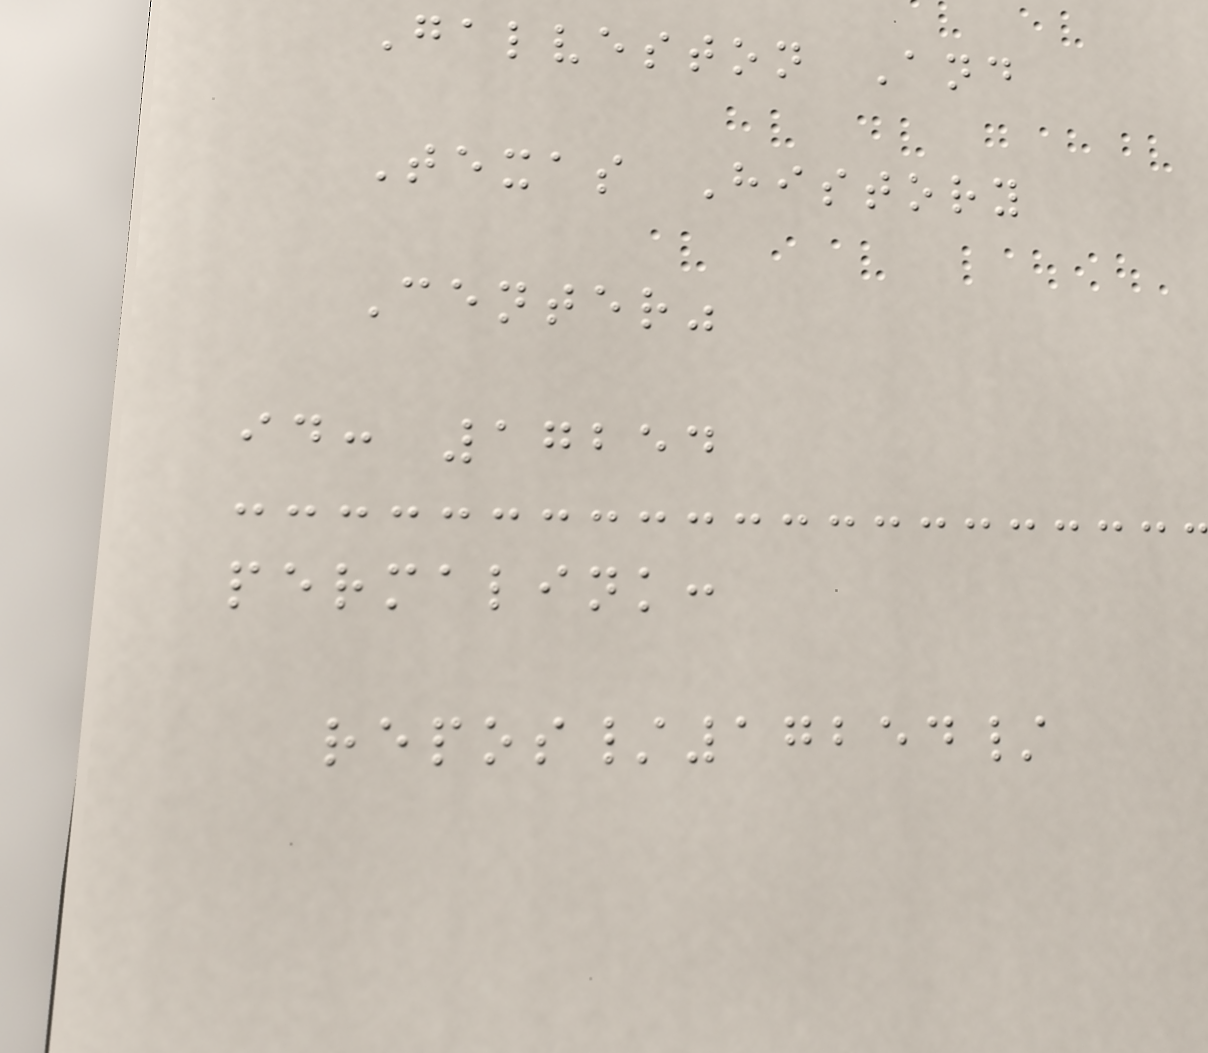Galveston And
Texas History
Center"
id: 17254
permalink:
repos/17254/
